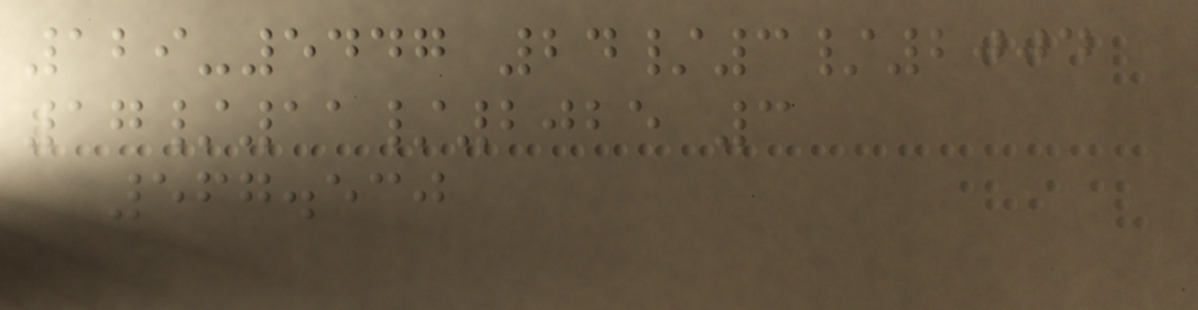129-5447 24/3/2004
17/11/2025 3
567.530
